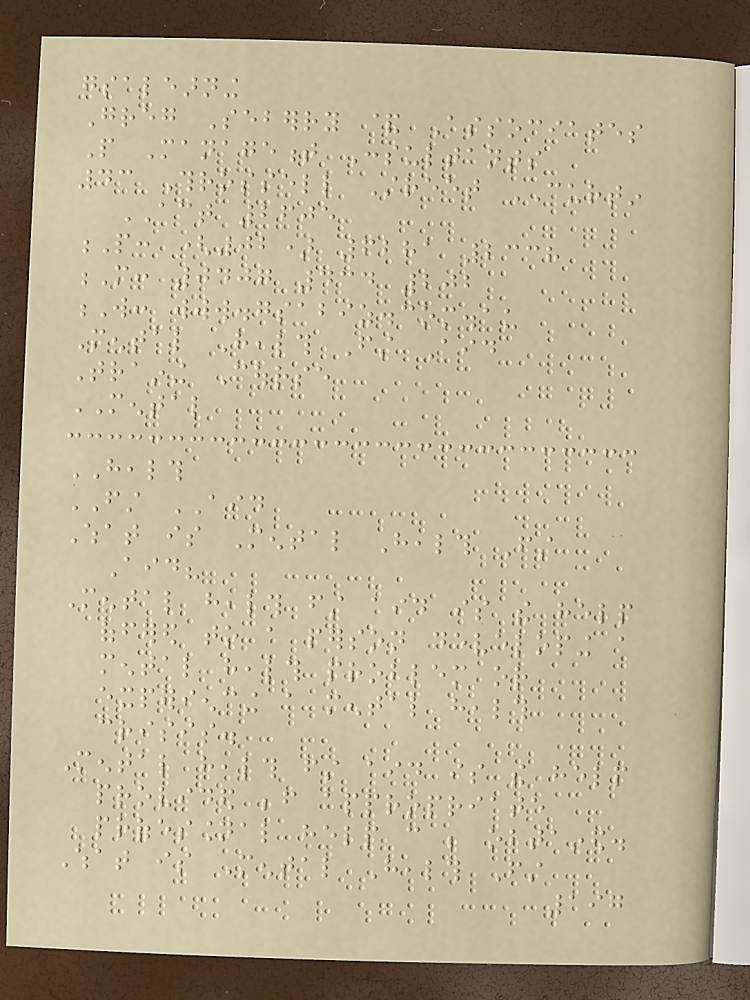gsalearning
Greg Seberry & Associates
People Management Consultants
43 Throssell Street CURTIN
ACT 2605
P: (02) 6281 2338
M: 0407 434 202
W: www.gsabiz.com.au
Mental Health First Aid
Training Course
MENTAL
HEALTH
FIRST AID
What is Mental Health First
Aid?
Mental health first aid is the help
offered to a person developing a
mental health problem or
experiencing a mental health
crisis.
Mental health first aid is the help
provided before appropriate
professional help can be obtained.
What is Mental Health First
197
